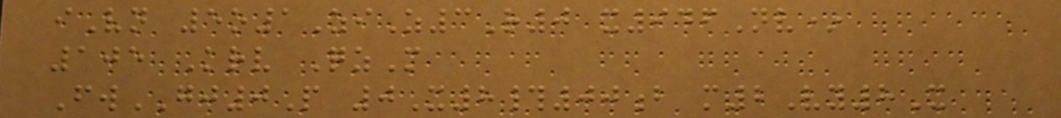iVn 5o1ZiZ3R0 x946Nv*
105 Krv QzM
FwGJ0P 0X8#00b m2Vy8X
